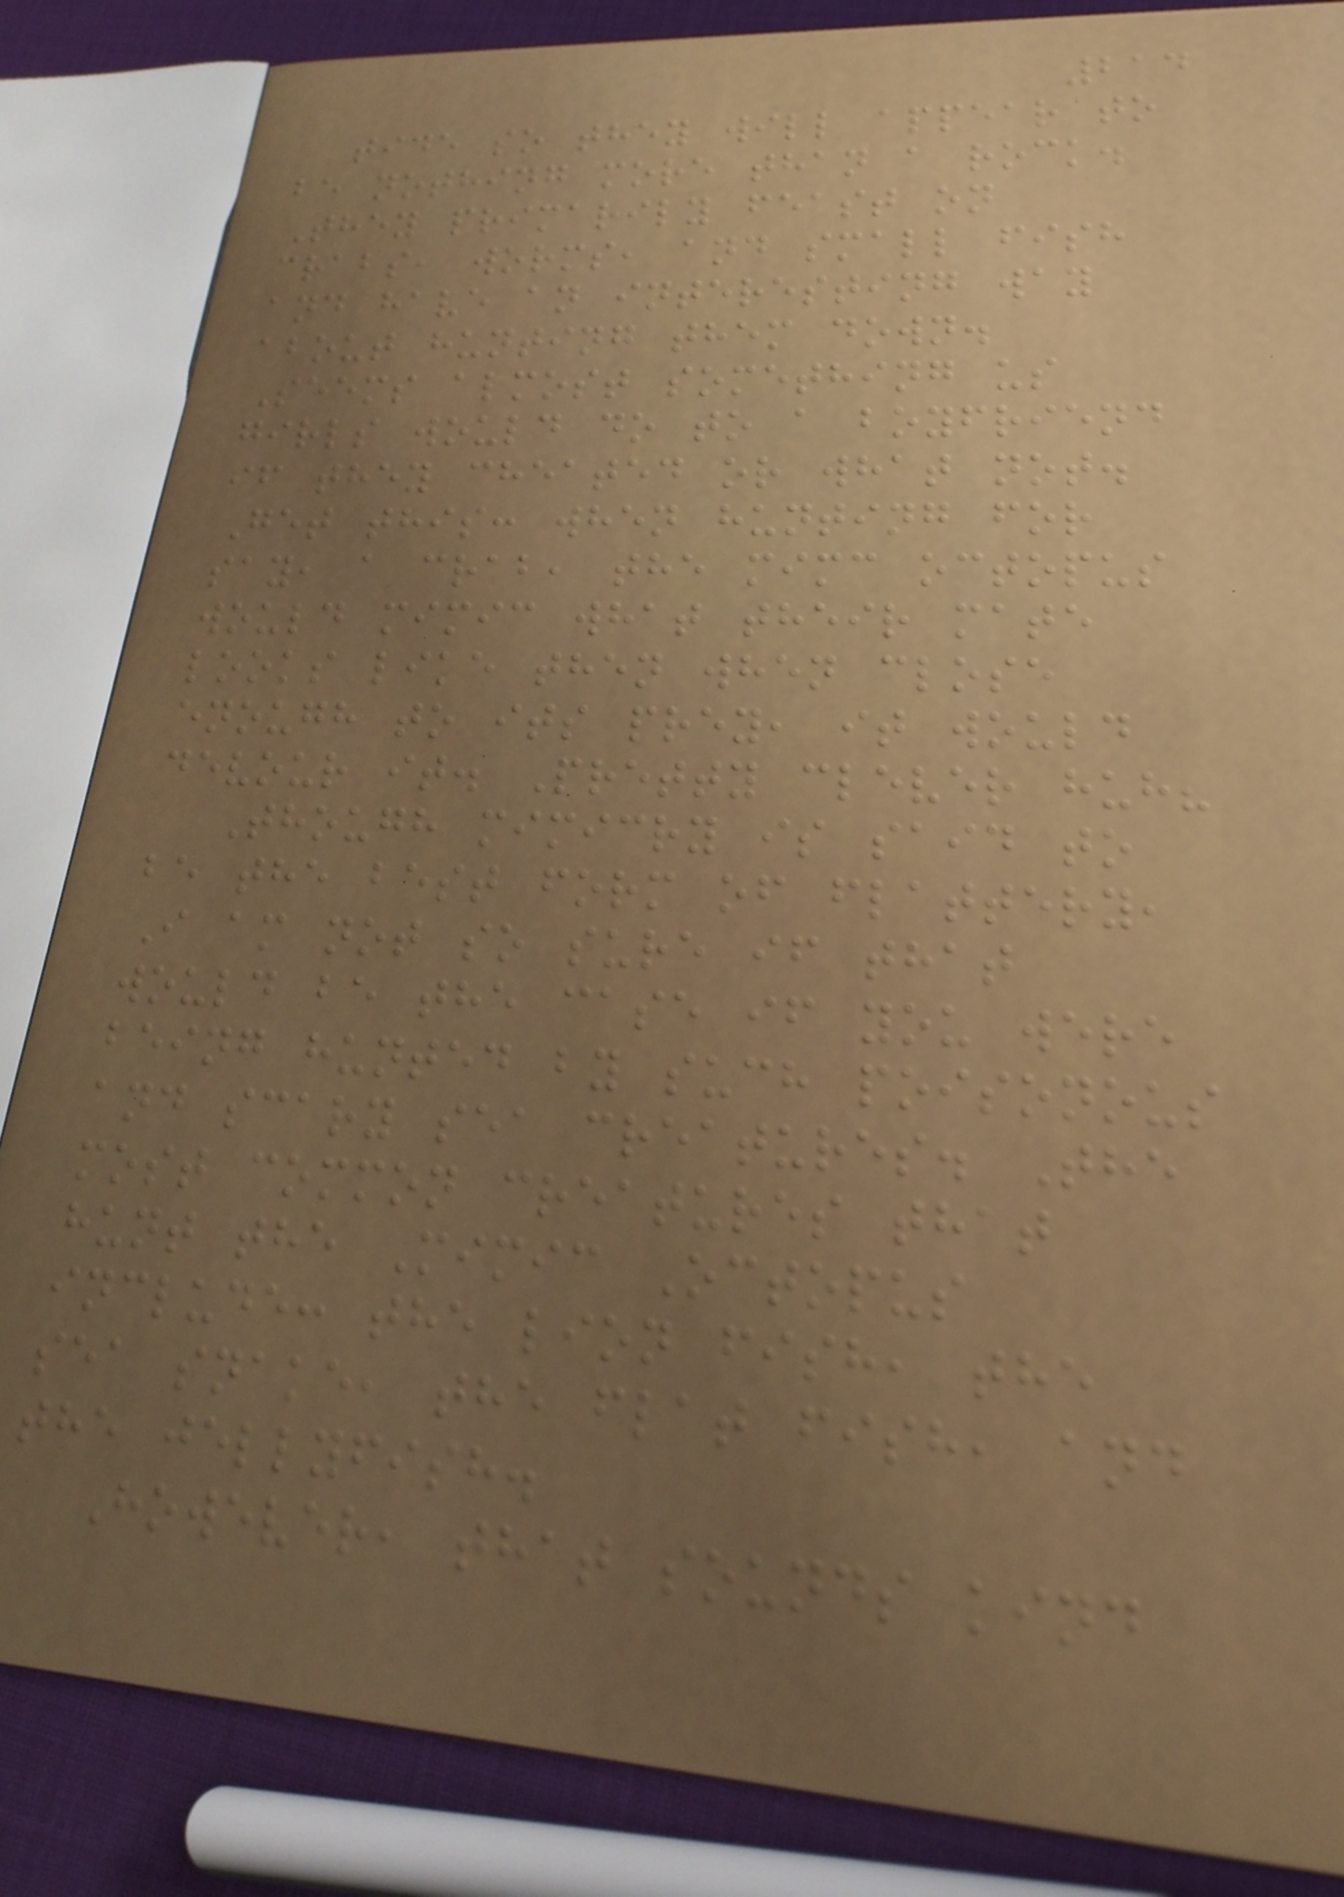214
tide so they will appear to
be nothing more than a rock.
They primarily feast on
crabs, worms, and small fish
and have an interesting way
about hunting them down.
Seems almost something us
girls would do to a boyfriend
if they cheated or what not.
Get this: when hunting for
say, a crab, the mimc octopus
would mimic what their mate
looks like then when close
enough to its prey, it would
devour it. Pretty clever huh?
Though mimicry is said to
be the best form of flattery,
I am not so sure if that
would be the case if you were
being hunted by such poisonous
and scary sea creatures. The
most common creatures that
hunt the Mimic Octopus
include: the lion fish, the
sea snake, the flat fish, and
the jellyfish.
However, that sounds kind
